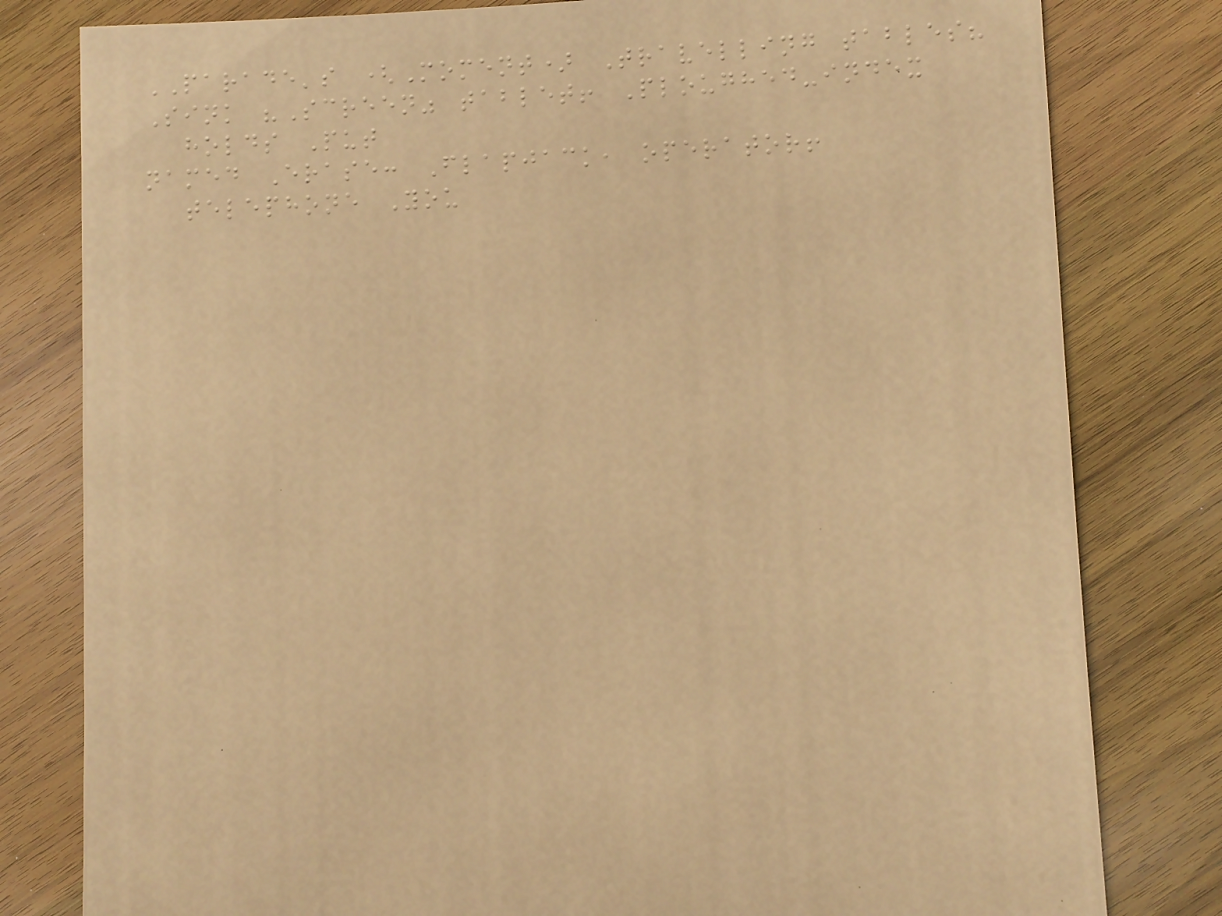PARADE's (Moment) Travelling tables?
Sink "Screen" tablet! Ploughed-index
holds Put
named Erase: Flapjack, operator!
telephone You
